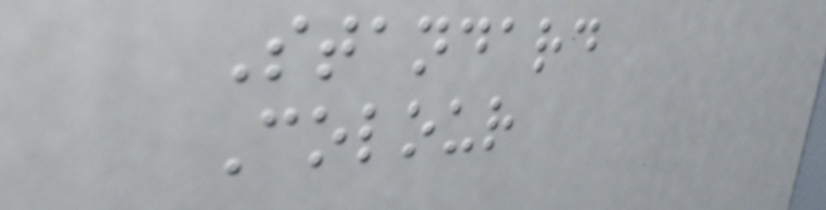Standard
Colour
